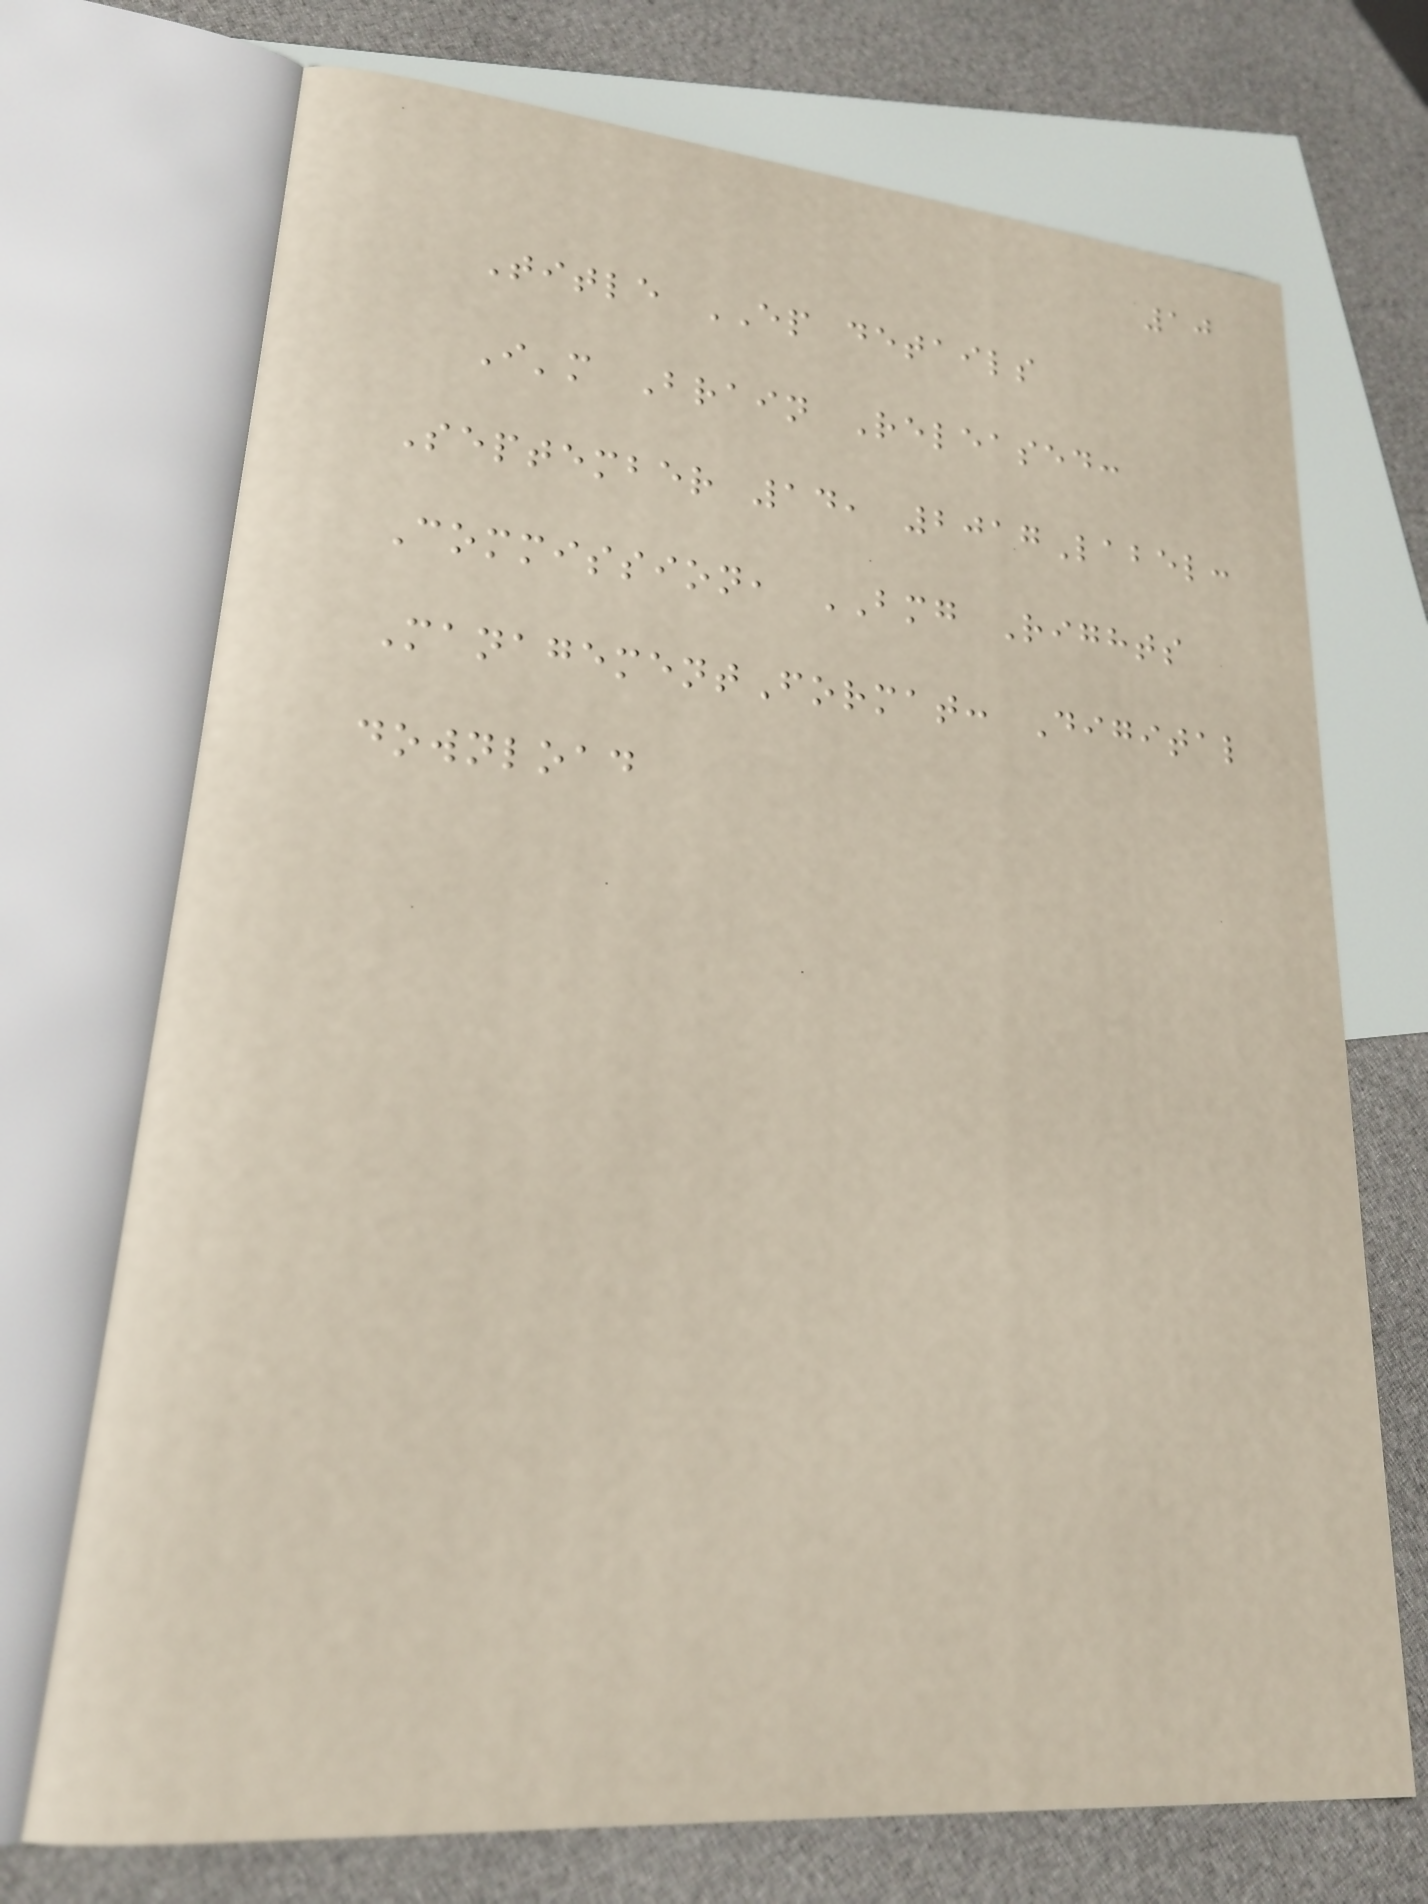10
Title EP details
I'm Brain Released:
September 14, 2017Label:
Commission, BMG Rights
ManagementFormat: Digital
download
